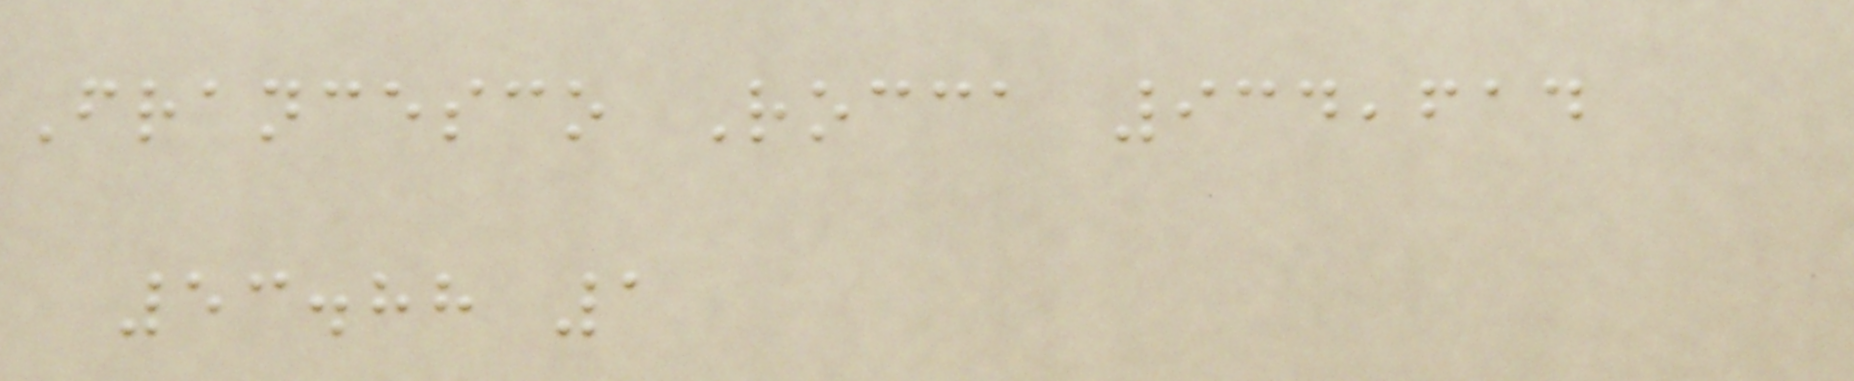Francesco Rocca 934,614
53.88 1
